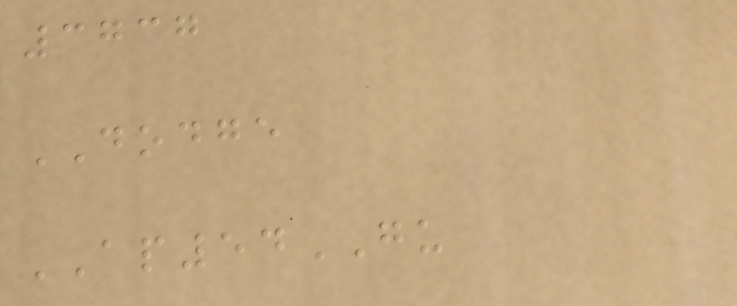3737
DODGE
AP54GU
